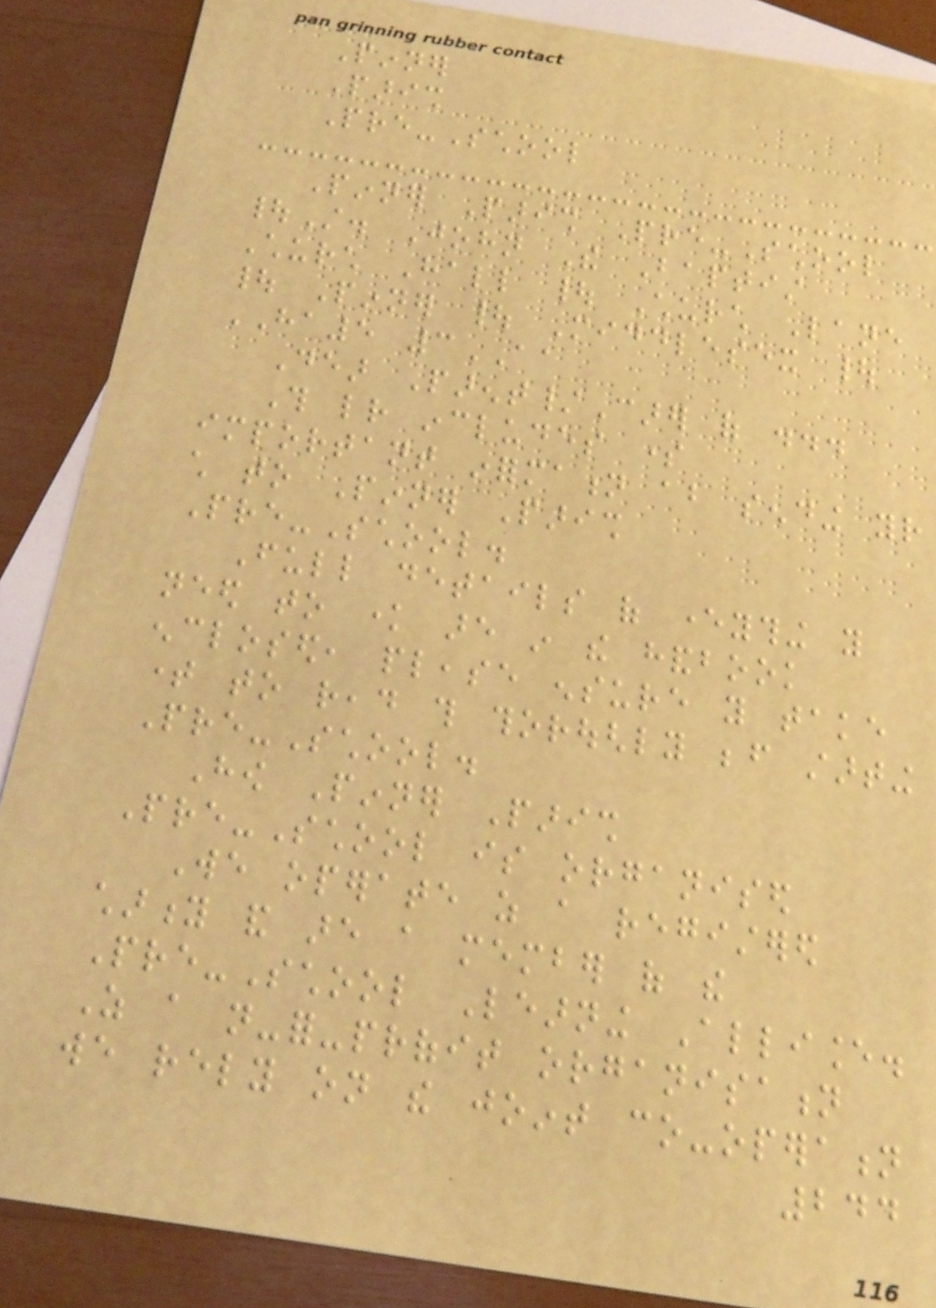Pinner
Parish
Pre-School
Pinner Parish Pre-School
|St. John The Baptist
Church Hall | Church Lane
| Pinner | Middlesex |
HA5 3AA
Dear Parent/Carer of ...
This letter includes some
important information about sending your
child to Pinner Parish
Pre-School.
Full details of everything you
need to know are in the handbook
enclosed, please ensure you take
time to read this thoroughly before starting
Pre-School.
How Pinner Parish
Pre-School is organised
We operate as a registered
charity and are a member of the
Pre-School Learning Alliance.
As a not-for-profit organisation
we rely on the joint co-operation
244
